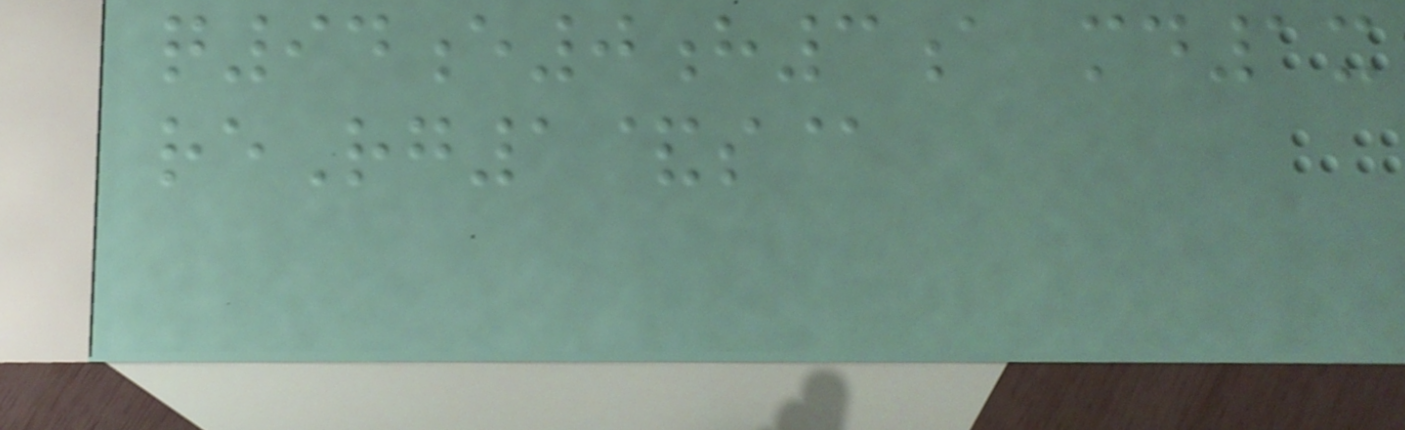q94e0h3a md1x
reRg1&s@
